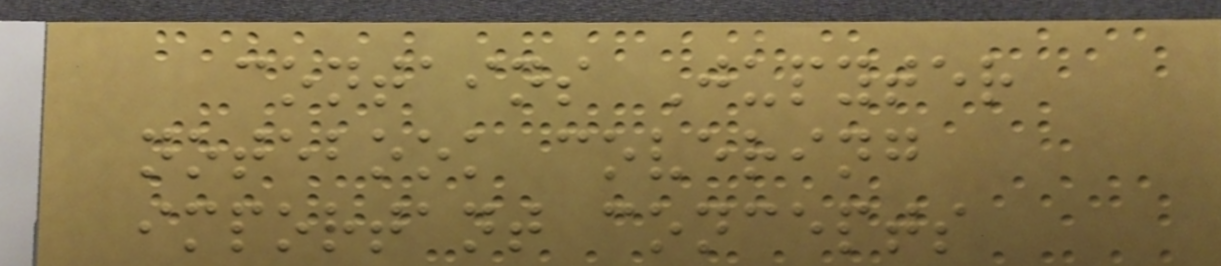contains Jupyter
notebook covering
important concepts
